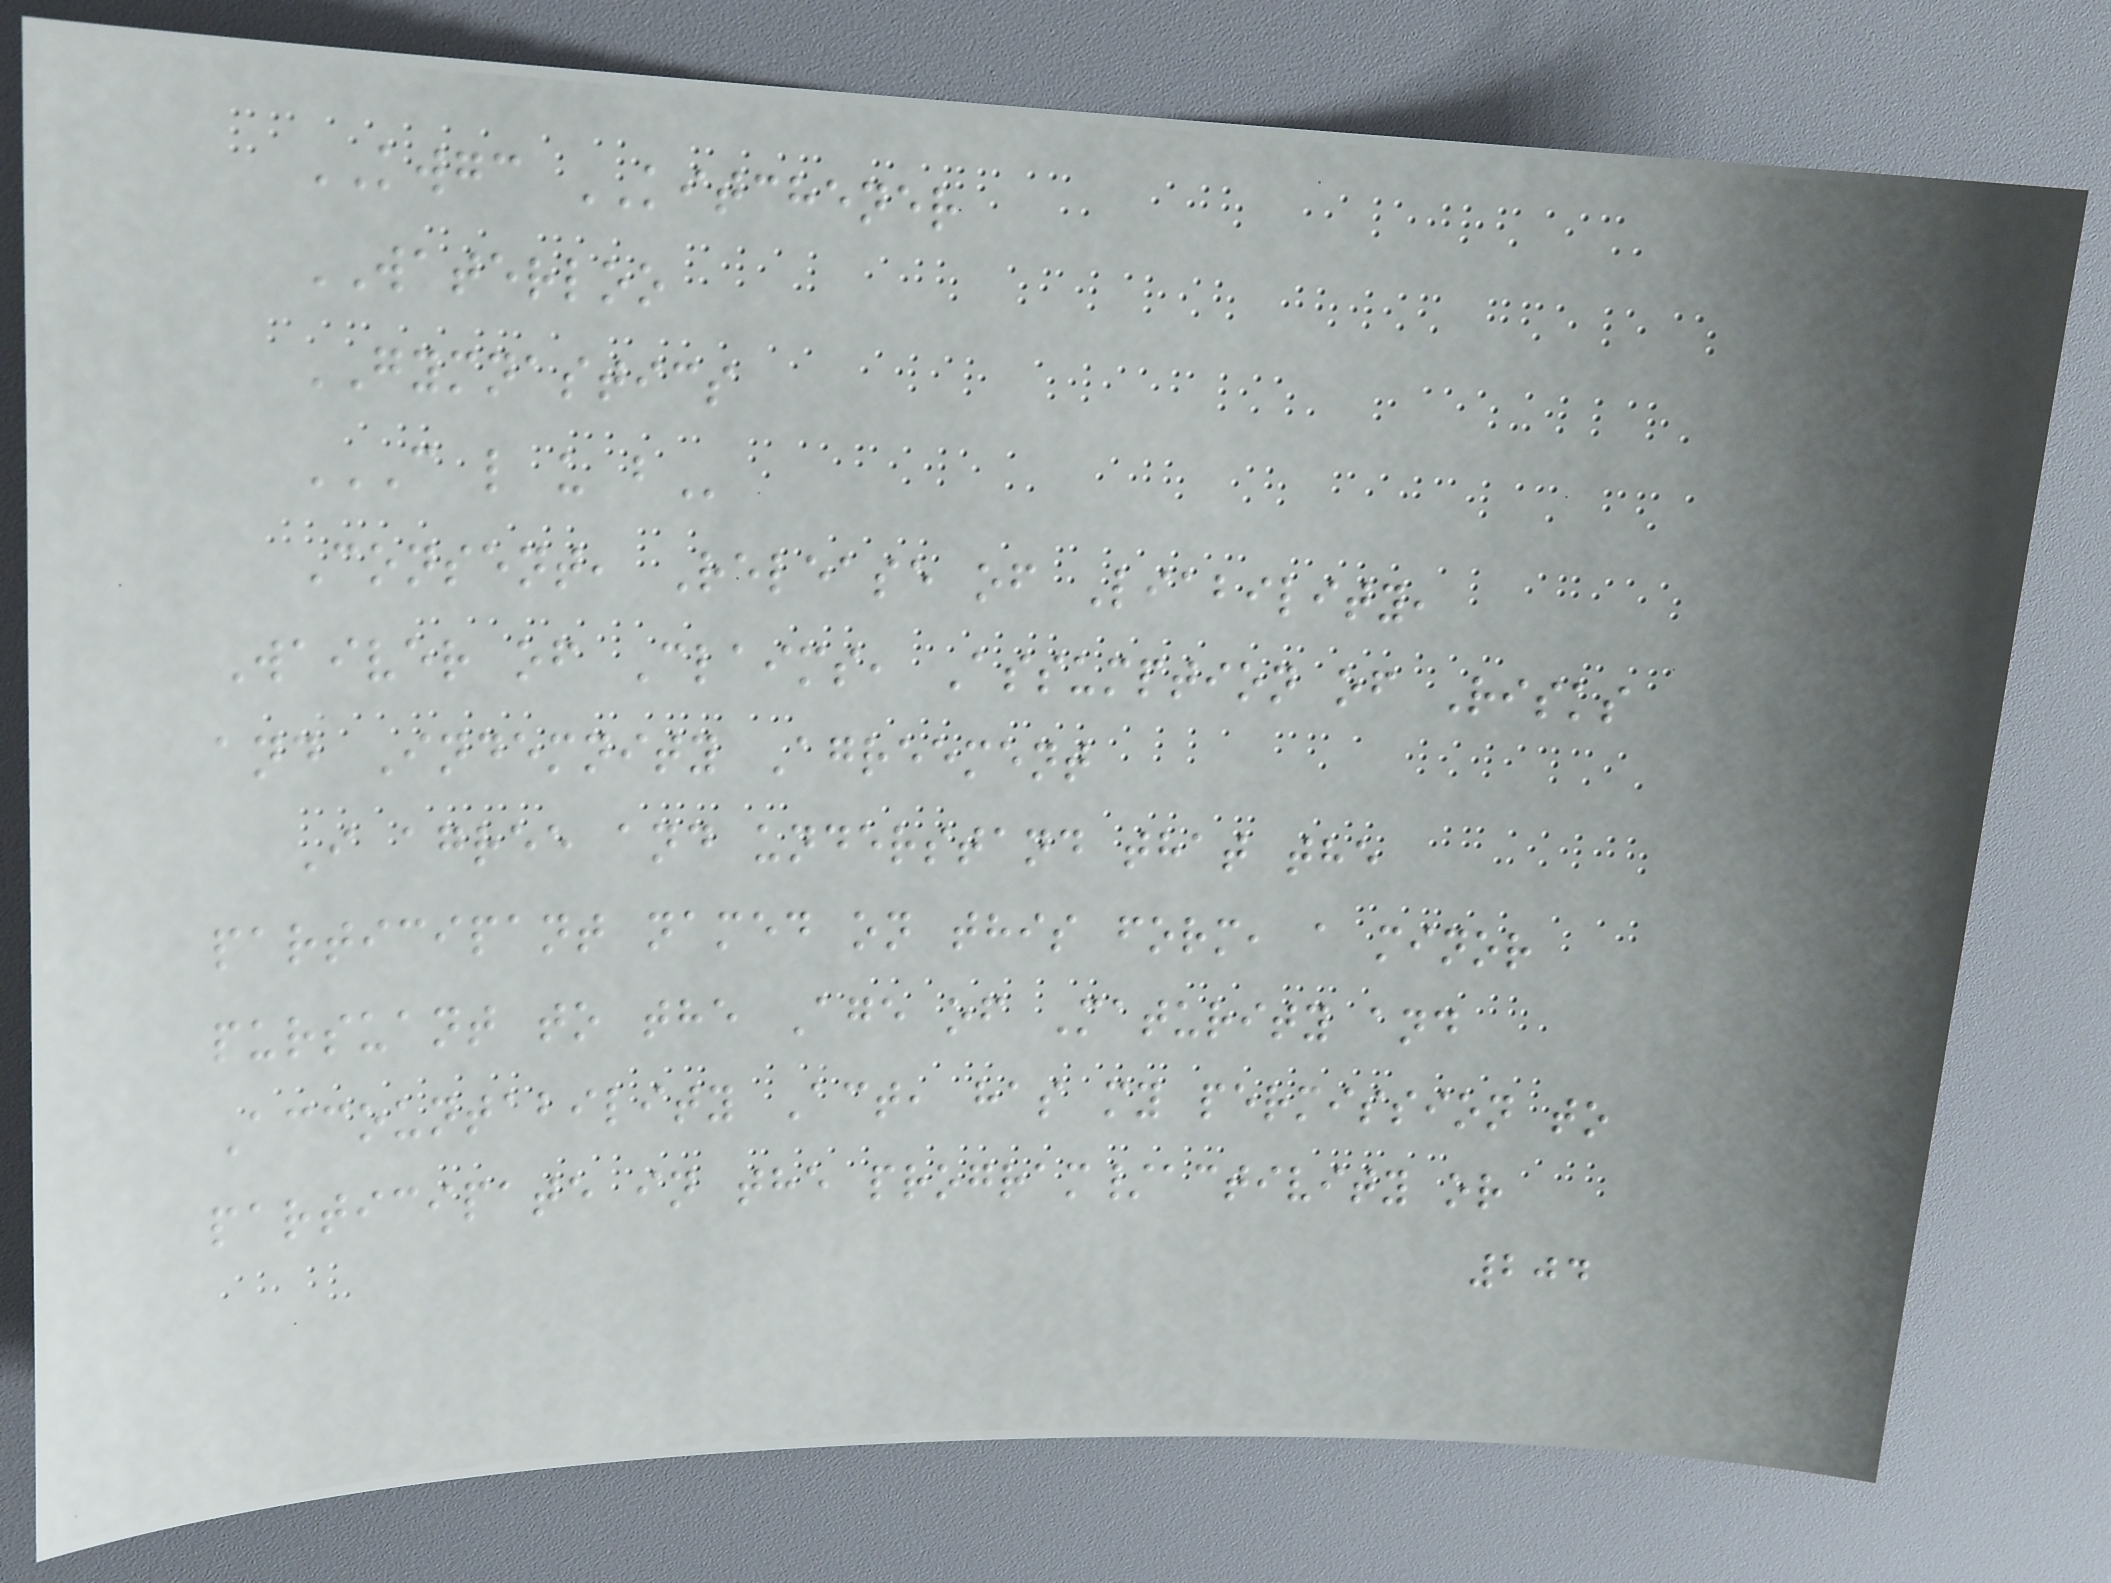KWGC KITCHENER
WATERLOO
GYMNASTICS
C L U B
Consent, Release of Liability,
Waiver of Claims, Assumption of Risks
and Indemnity Agreement
I agree and understand that the
participant named on this form, a minor
pursuant to the Age of Maturity and
Accountability Act, has my permission to
participate in the program/activity or
204
